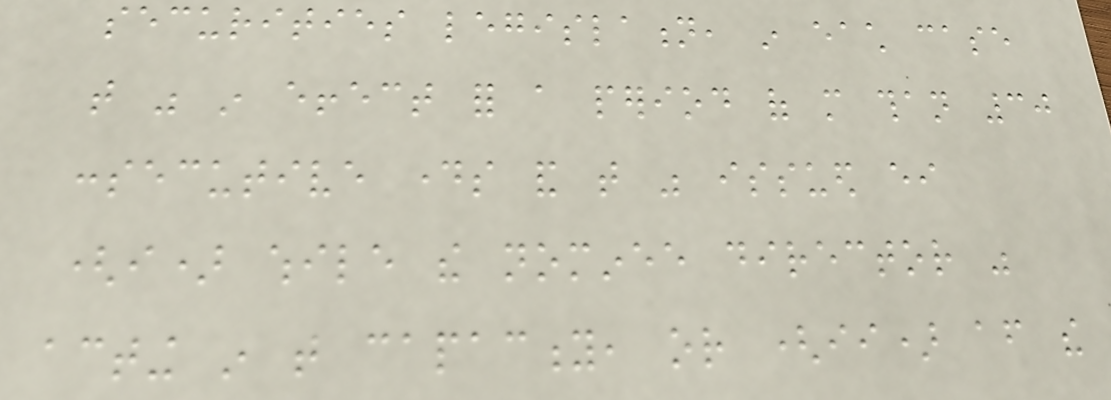securities legislation, in each case
that was in effect for a period of more than 30
consecutive days and that was issued either
(i) while the nominee director was
acting in that capacity, or (ii) after the
